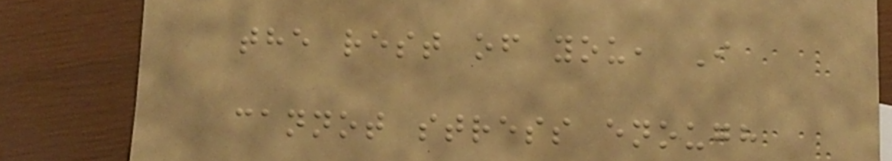the rest of you, I
cannot stress enough
